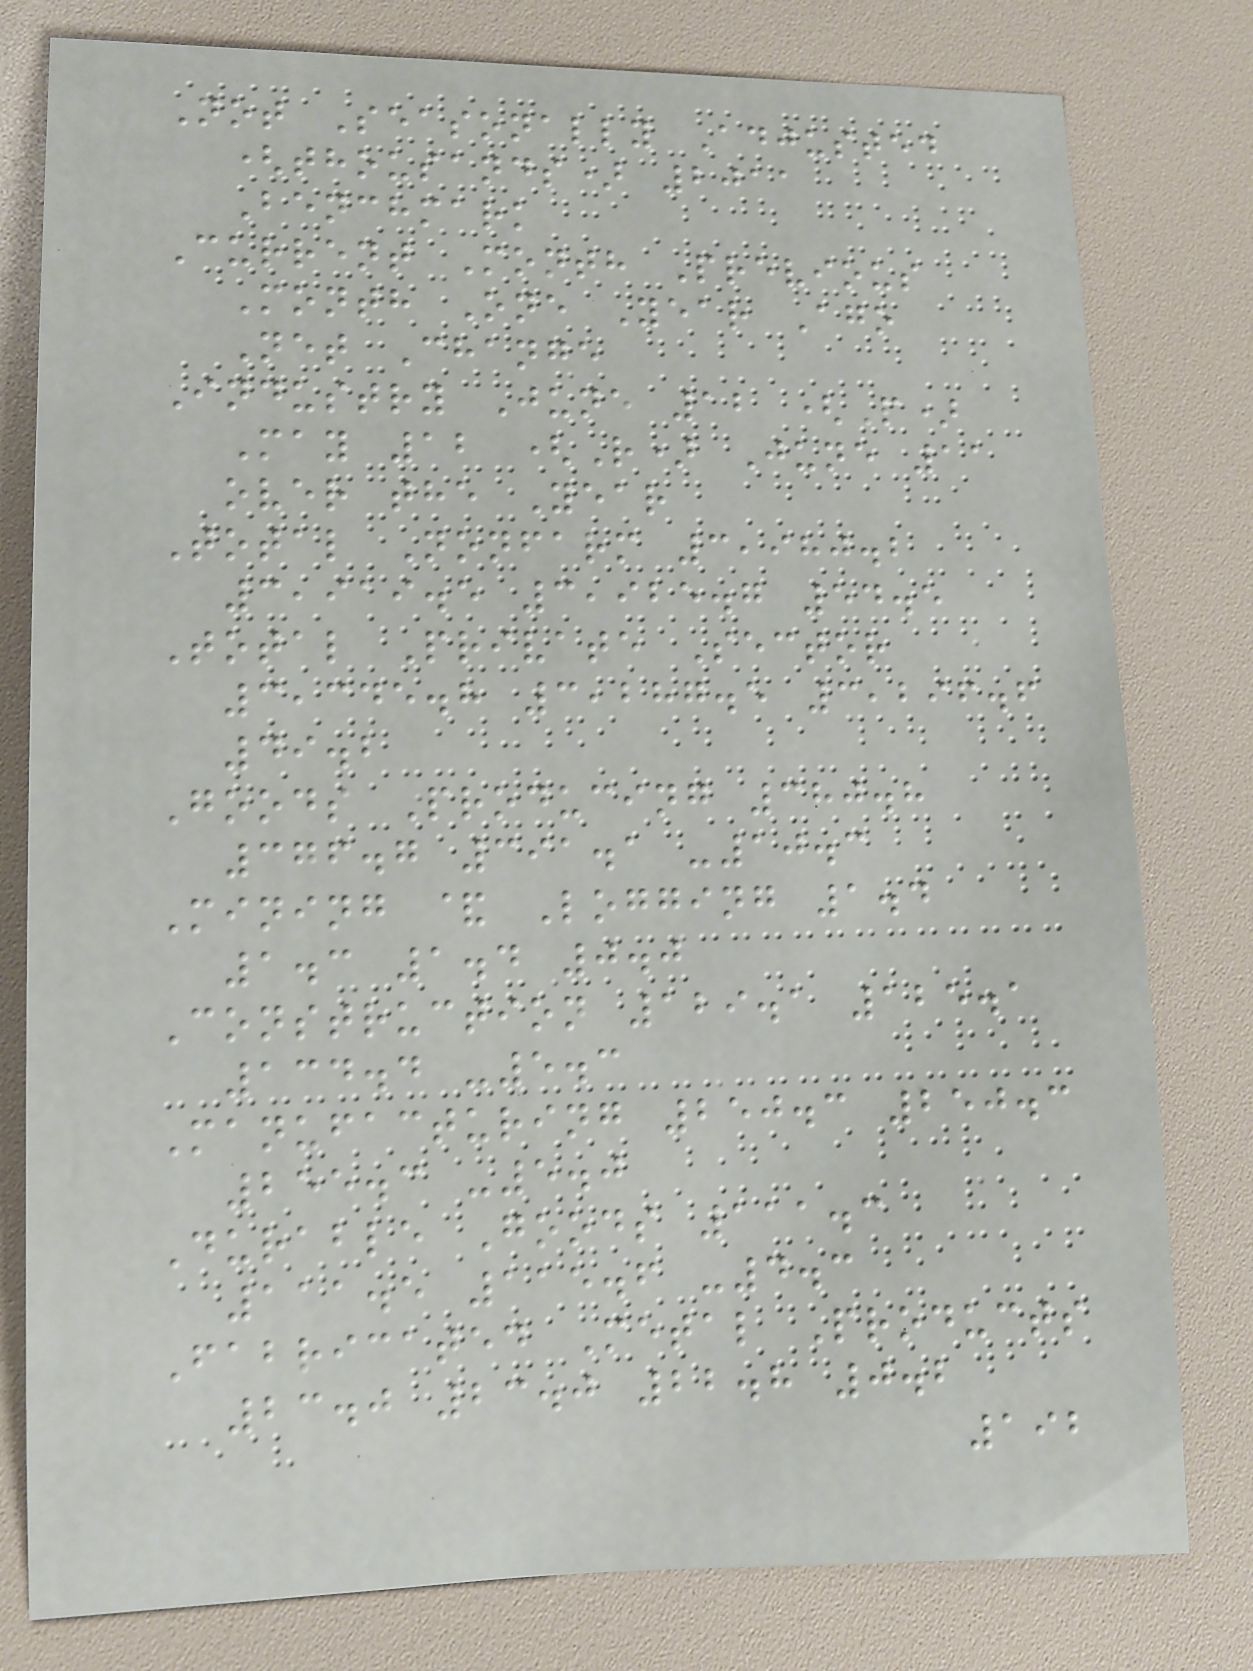Not Seasonally Adjusted
(thousands) 2011
Benchmark
Current Month Previous
Month One Year Ago
Net Change
Industry June 12 (P)
May 12 (R) June 11
over the Year
Total Nonfarm 3,980.2
3,919.5 3,925.7 54.5
Total Private Sector
3,345.8 3,287.5 3,296.6
49.2
Goods Producing 380.8
376.7 391.1 -10.3
Mining & Logging 1.4
1.3 1.4 0.0
Construction 129.1 125.1
134.4 -5.3
Manufacturing 250.3 250.3
255.3 -5.0
Durable Goods 111.3
111.5 115.6 -4.3
Fabricated Metal Products
23.0 23.0 22.8 0.2
192
